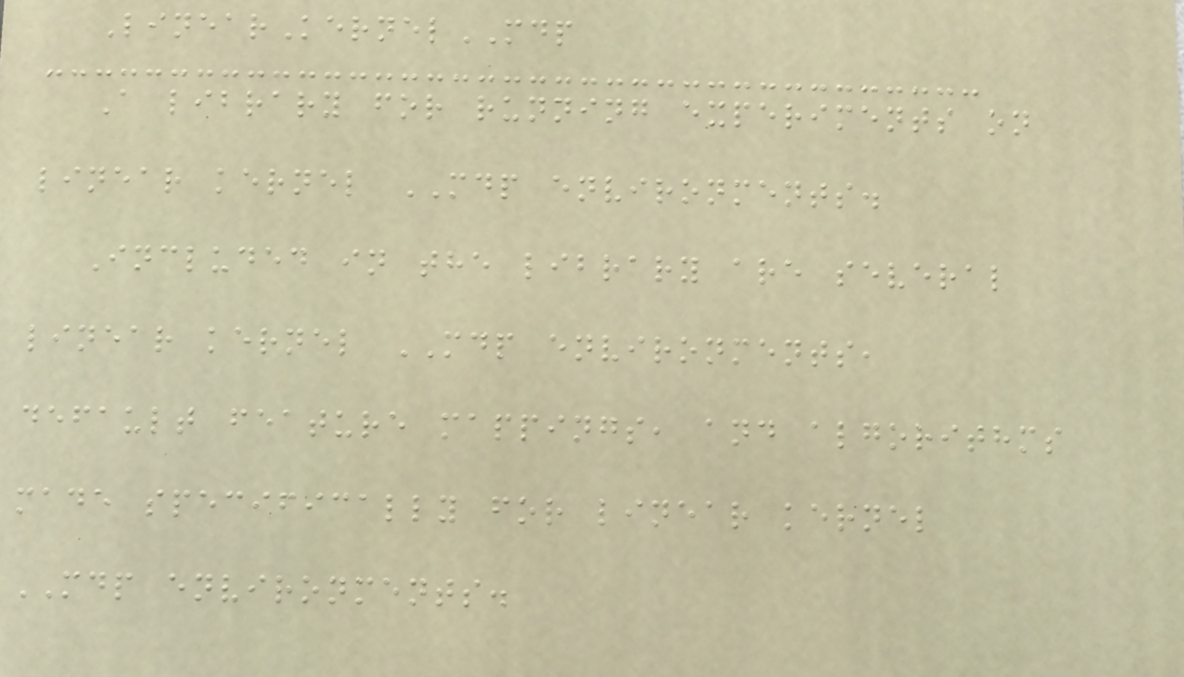LinearKernelMDP
A library for running experiments on
linear kernel MDP environments.
Included in the library are several
linear kernel MDP environments,
default feature mappings, and algorithms
made specifically for linear kernel
MDP environments.
